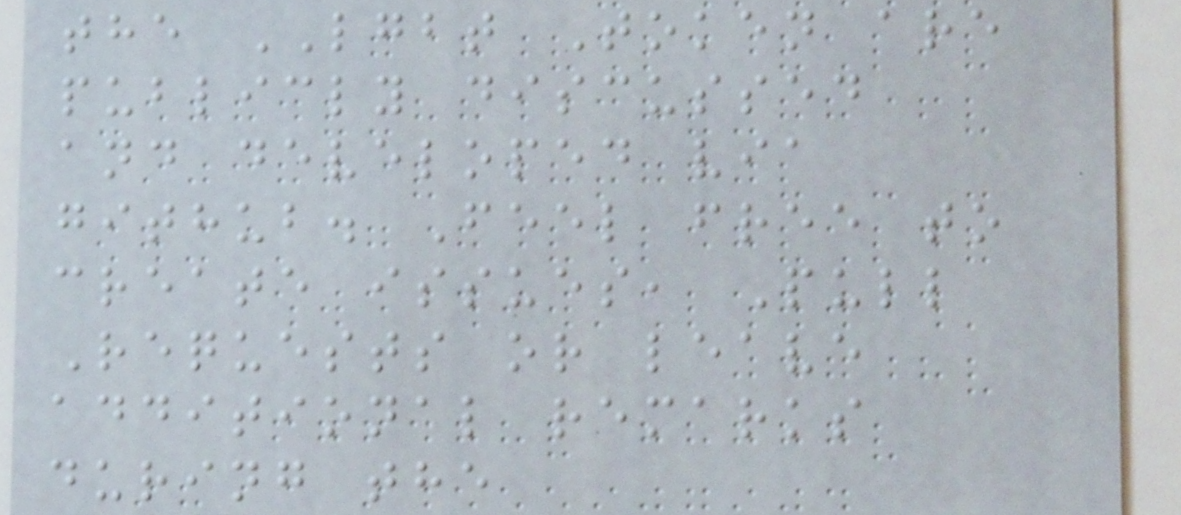the LGBT Token are
publicly discussed
and developed via
github. Feel free to
create issues, Pull
Requests or leave
additional remarks
during the
